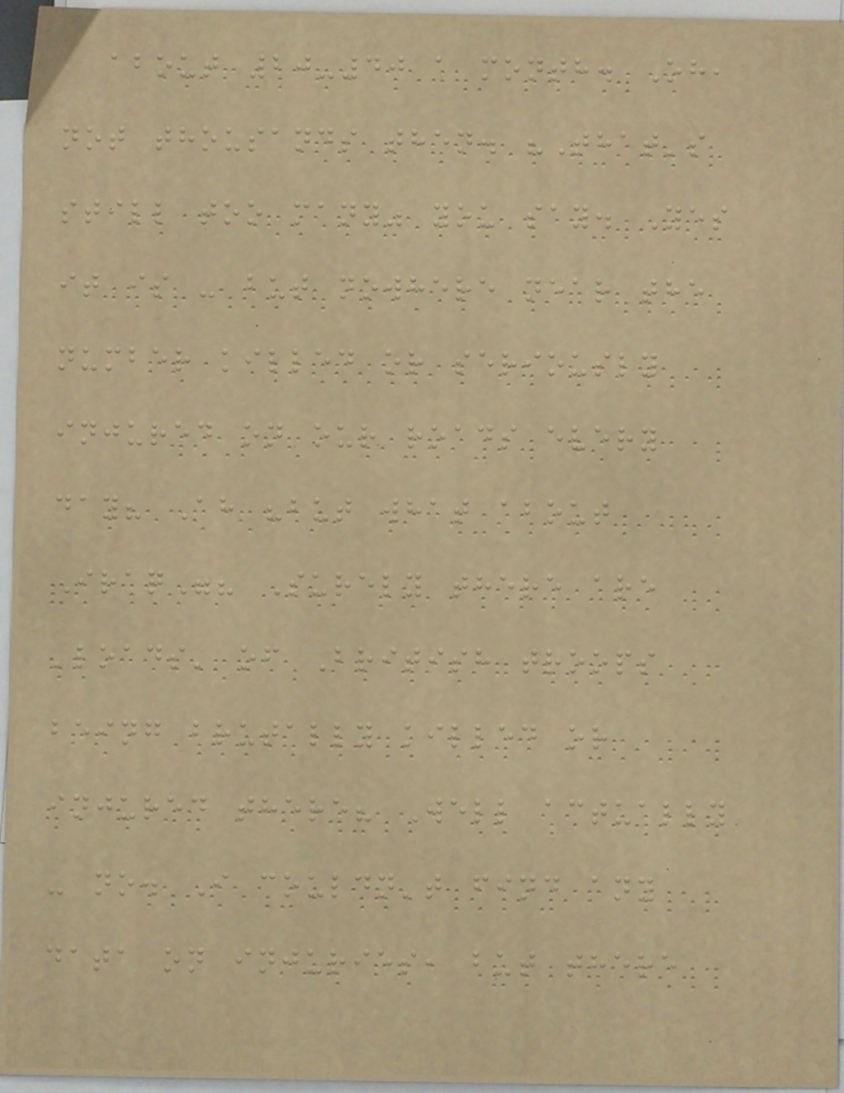about 20-40 a month. Oh,
not thousands then. "That's
still too many" you say. Yes
it is - but nowhere near the
number killed or seriously
injured on our roads every
day? Ah "but what about
Iraq"? Surely there are
'loads' of British troops
being brutally killed or
injured there? Well actually
- no. I couldn't find any
data on injuries, but there
